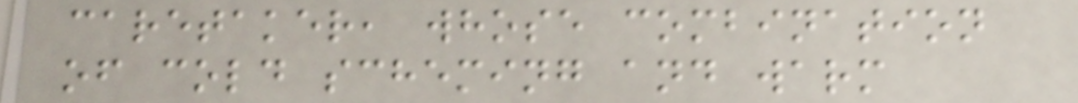caretaker, whose combination
of cold scheming and warm
